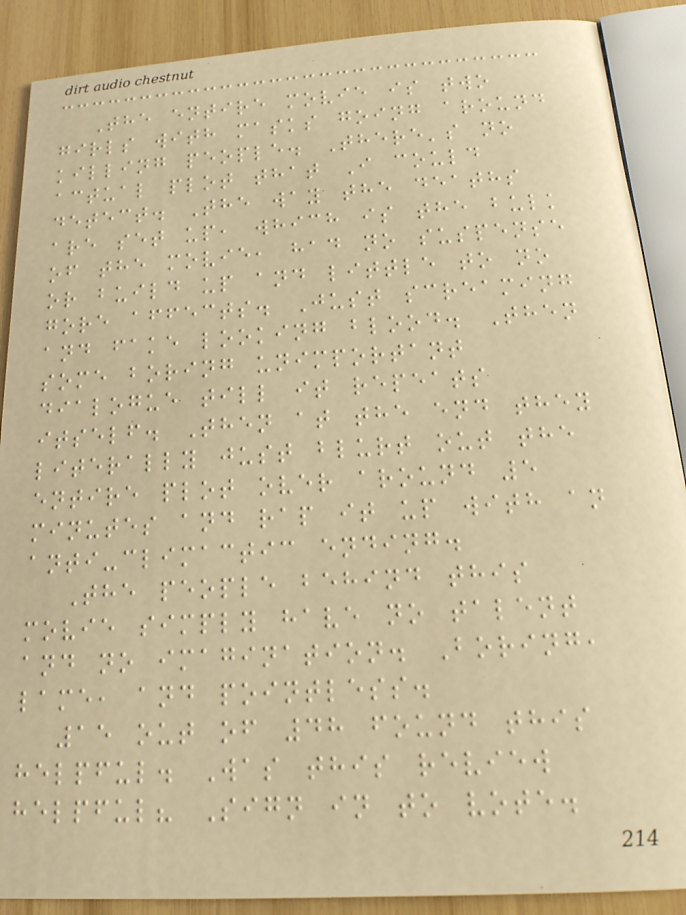The entire movie is two
girls with masks going around
killing people. There's no
actual plot that I could
detect. The way the deaths
are set up, which is the bulk
of the movie, had no suspense
or build up and little to no
gore affects. Just screaming
and fake looking blood. Then
some boring unimportant
dialogue till it repeats
itself. Then at the end they
literally just blurt out the
entire plot over around 5
minutes and rap it up with an
anti-climactic ending.
The people behind this
movie simply have no talent
and no imagination. Boring,
lame, and pointless.
15 out of 48 found this
helpful. Was this review
helpful? Sign in to vote.
